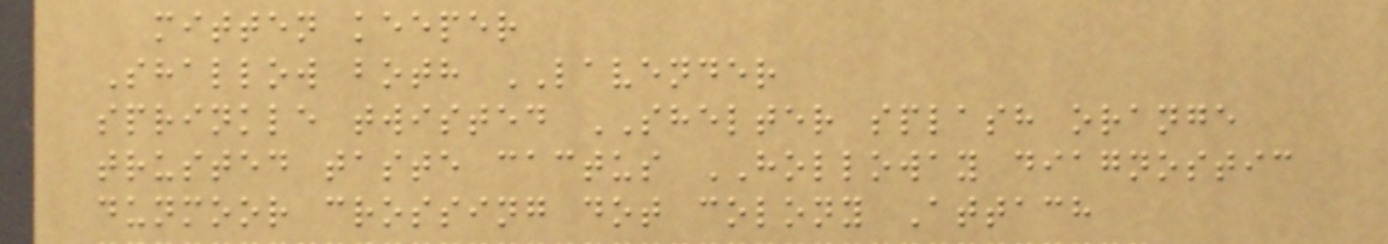mitten keeper
Shallow both LAVENDER
sprinkle twisted SHELTER splash orange
trusted taste cactus HOLLOWAY diagnostic
dunmoor crossing dot colony Attach
